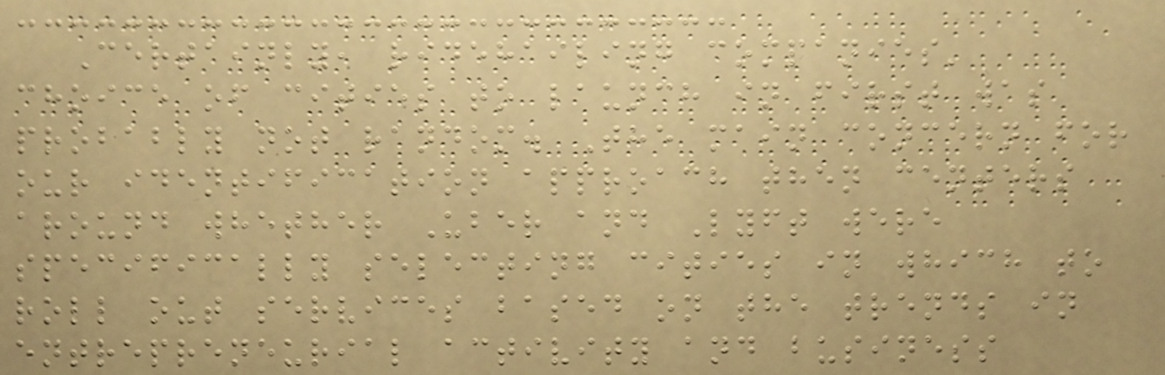Certainly, ridehailing companies'
choice of cities to launch in first was
probably not random. The main concern for
our identification approach then centers
around whether Uber and Lyft were
specifically selecting cities in which to
roll out services based on the trends in
entrepreneurial activity and business
